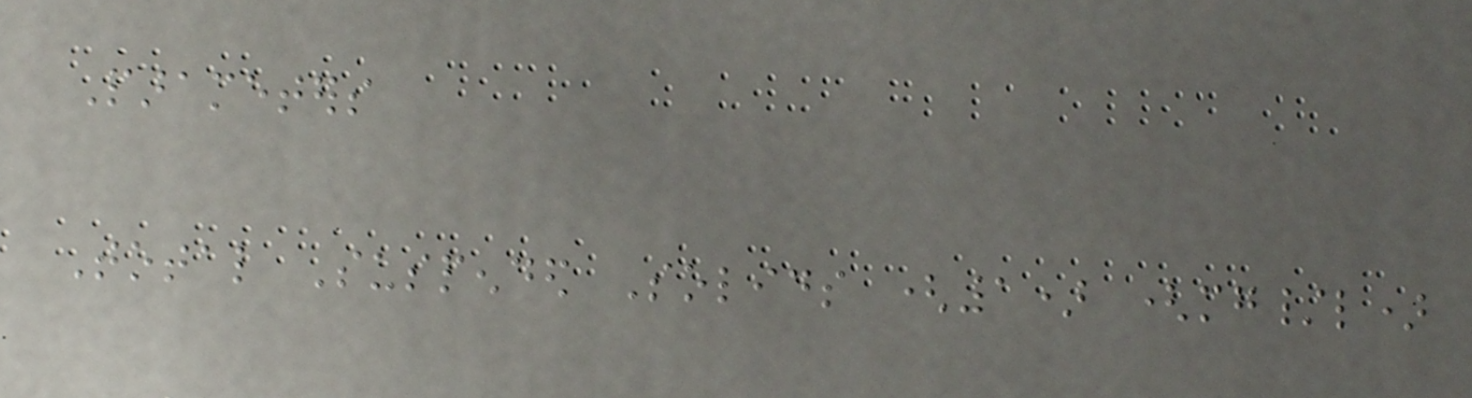Parameters
Total Suspended Solids (1) (mg/l)
